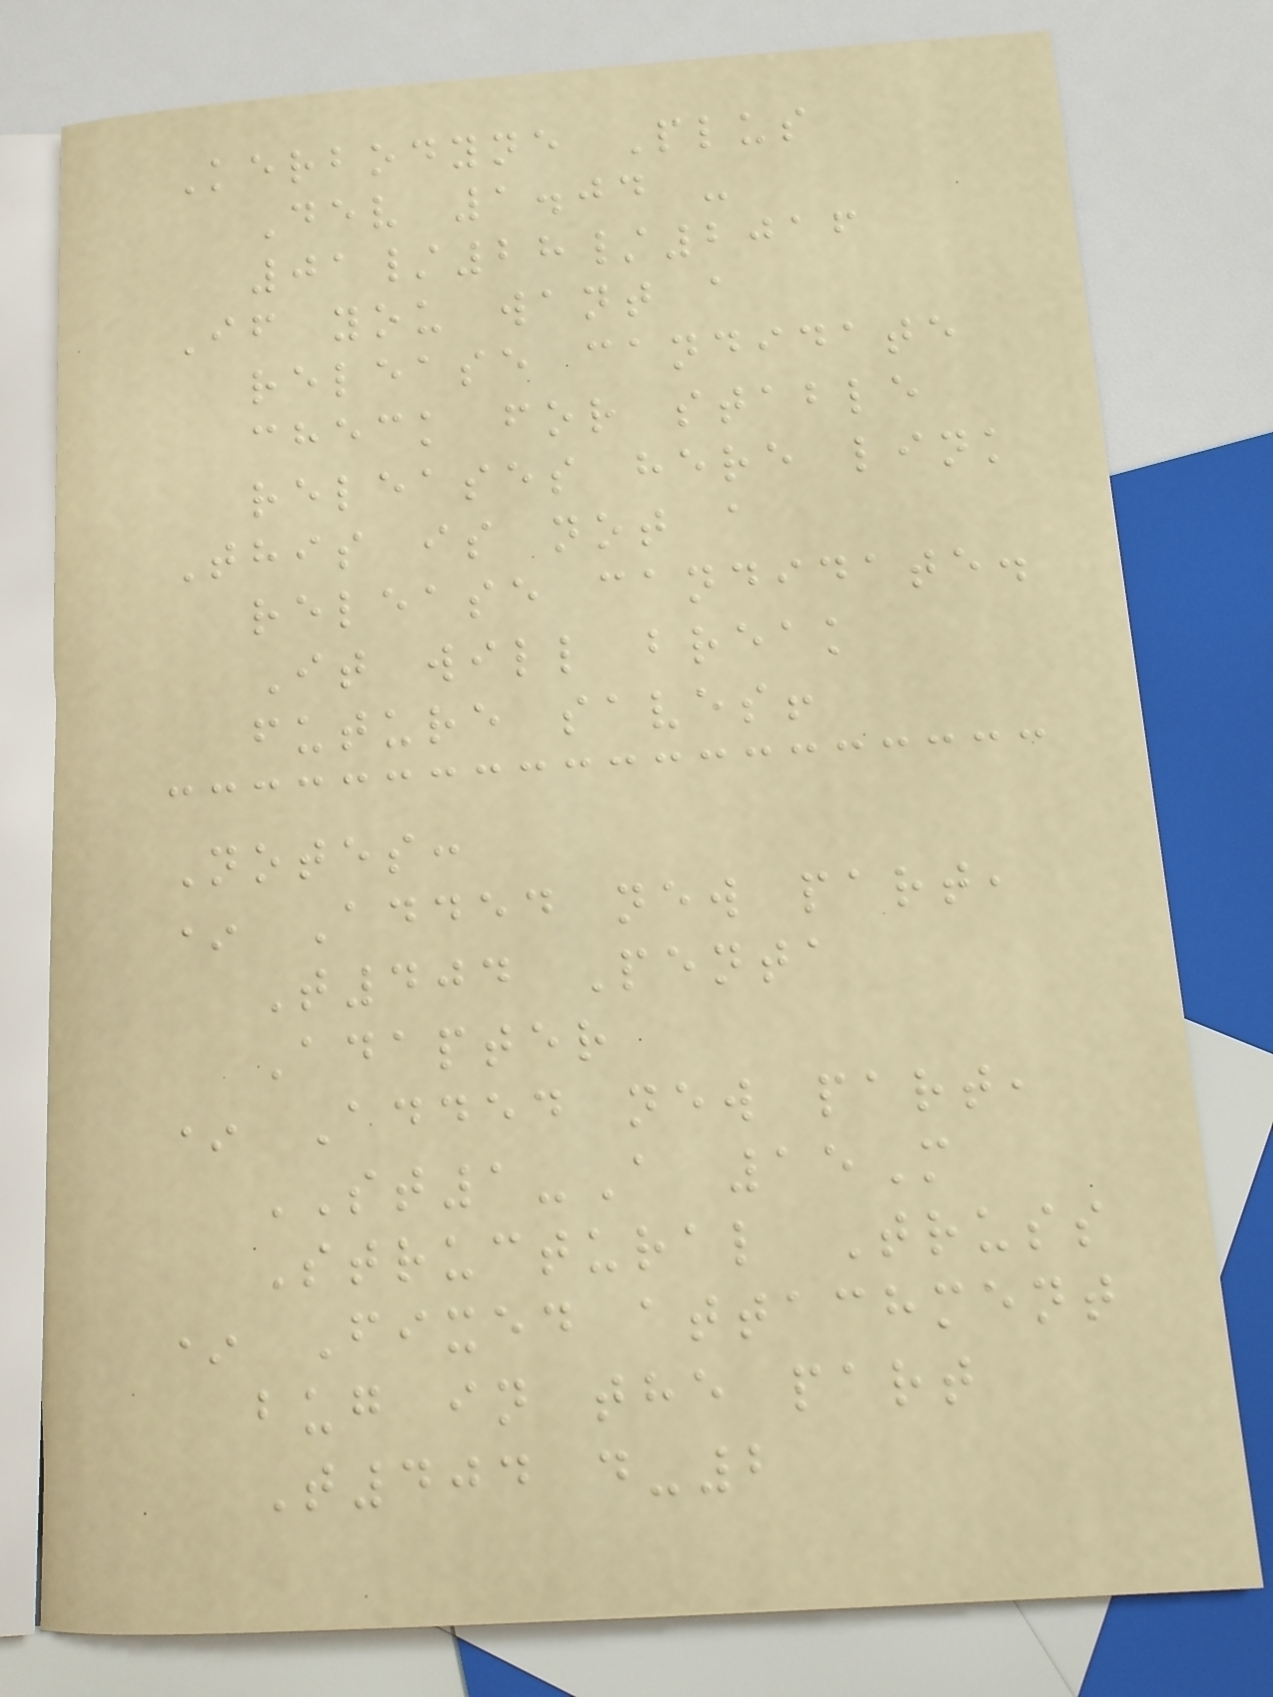Kerbodyne Plus
Dev 1.04 -
01/28/2016
If you want a
release candidate
check for stable
releases here link
This is not a
release candidate.
It will break
future saves!
Notes:
* Added new part,
T404 Penta
Adapter
* Added new part,
ST1-A 15M
Structural Truss
* Fixed attachment
bug in the part
T404 d-2
